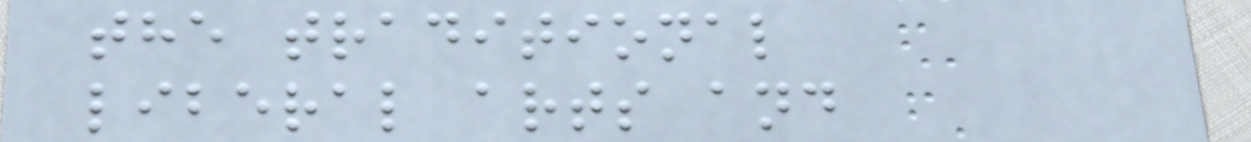the traditional
liberal arts and
